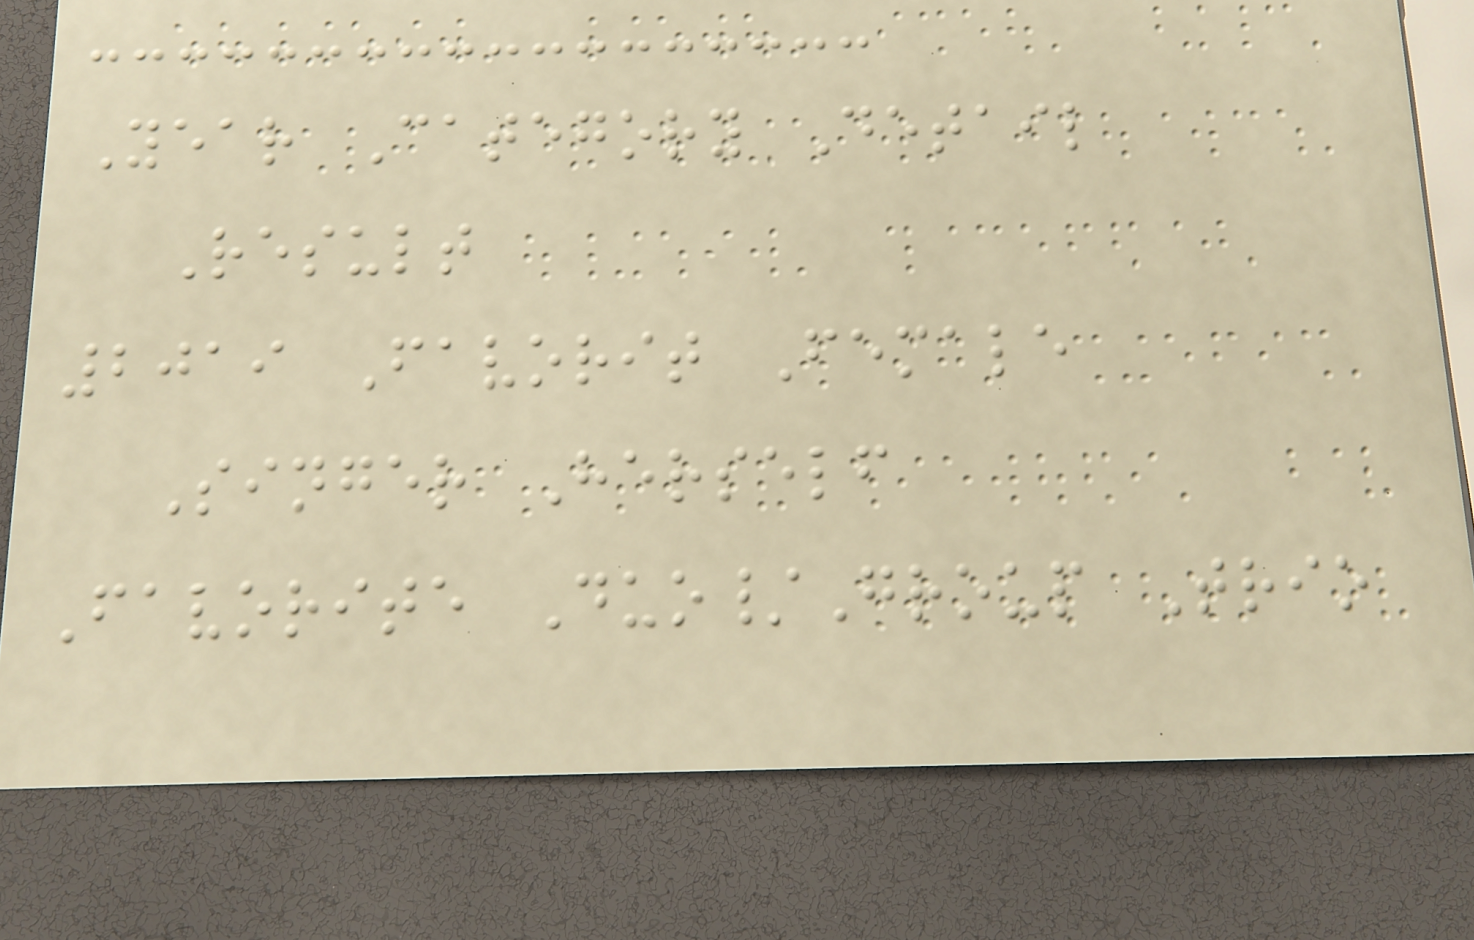Year Category Detail
Result
2019 Favorit Female
Singer Herself
Favorite Duo/Group Trio
